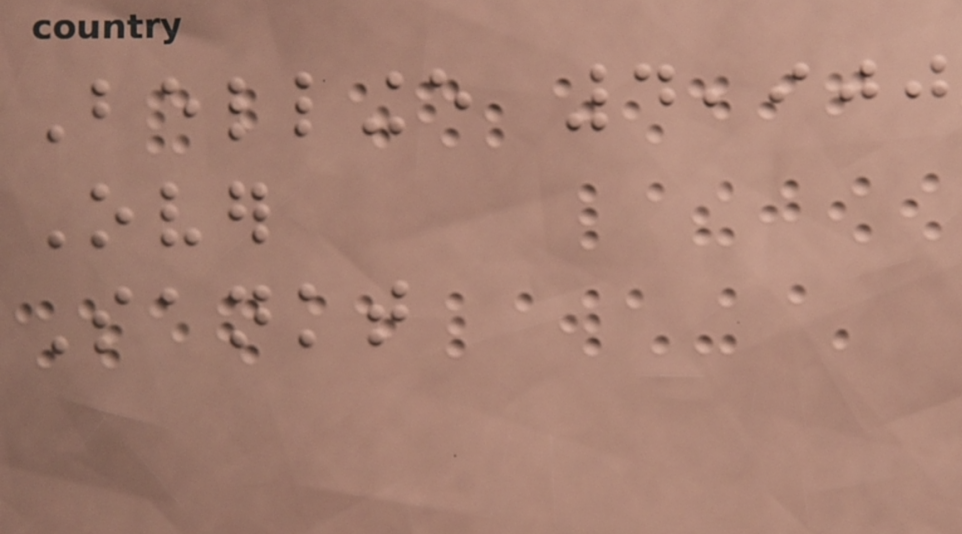Bellinge 4,900
Over
Sankt
